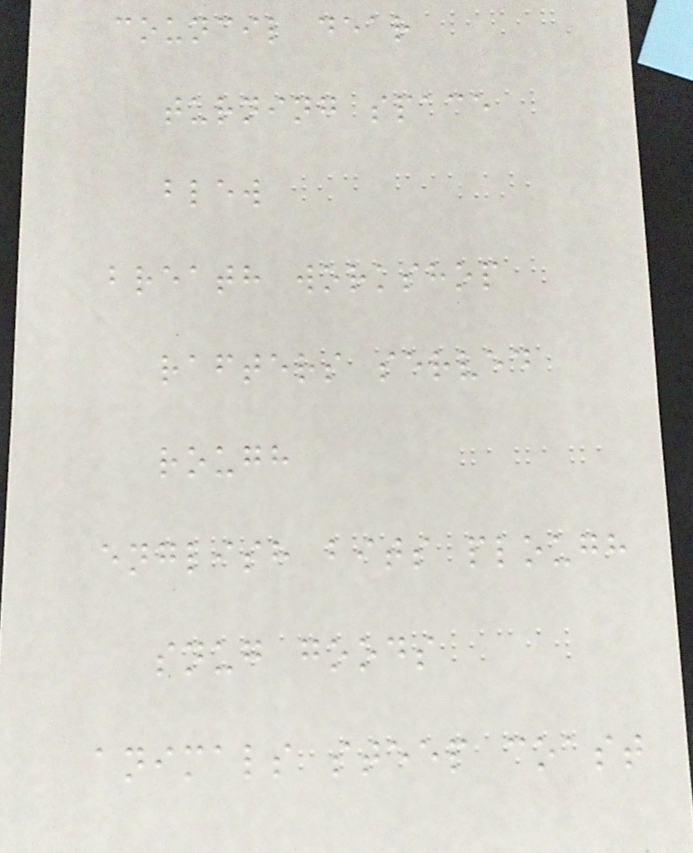council dear
turning space
blew
breath workshop
rafters served
rough
english bits plough
snug goods
animals steep coast
